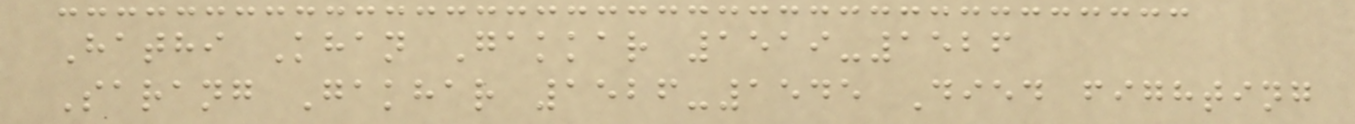Hathi Khan Gakkar 1519-1526
Sarang Gakhar 1526-1545 Died fighting
